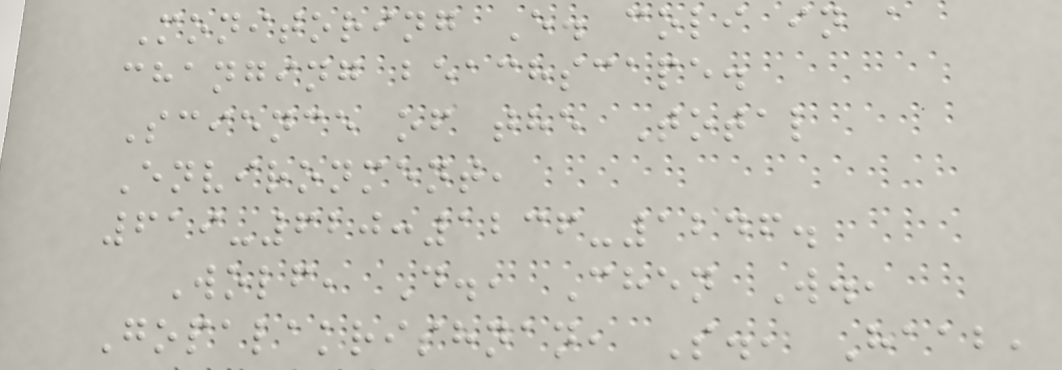Monitoring E. coli in a
changing beachscape.
Science of the Total
Environment,
619-620:1236-1246.
Wolf, D., Chen W.,
Gopalakrishnan, S., Haab,
